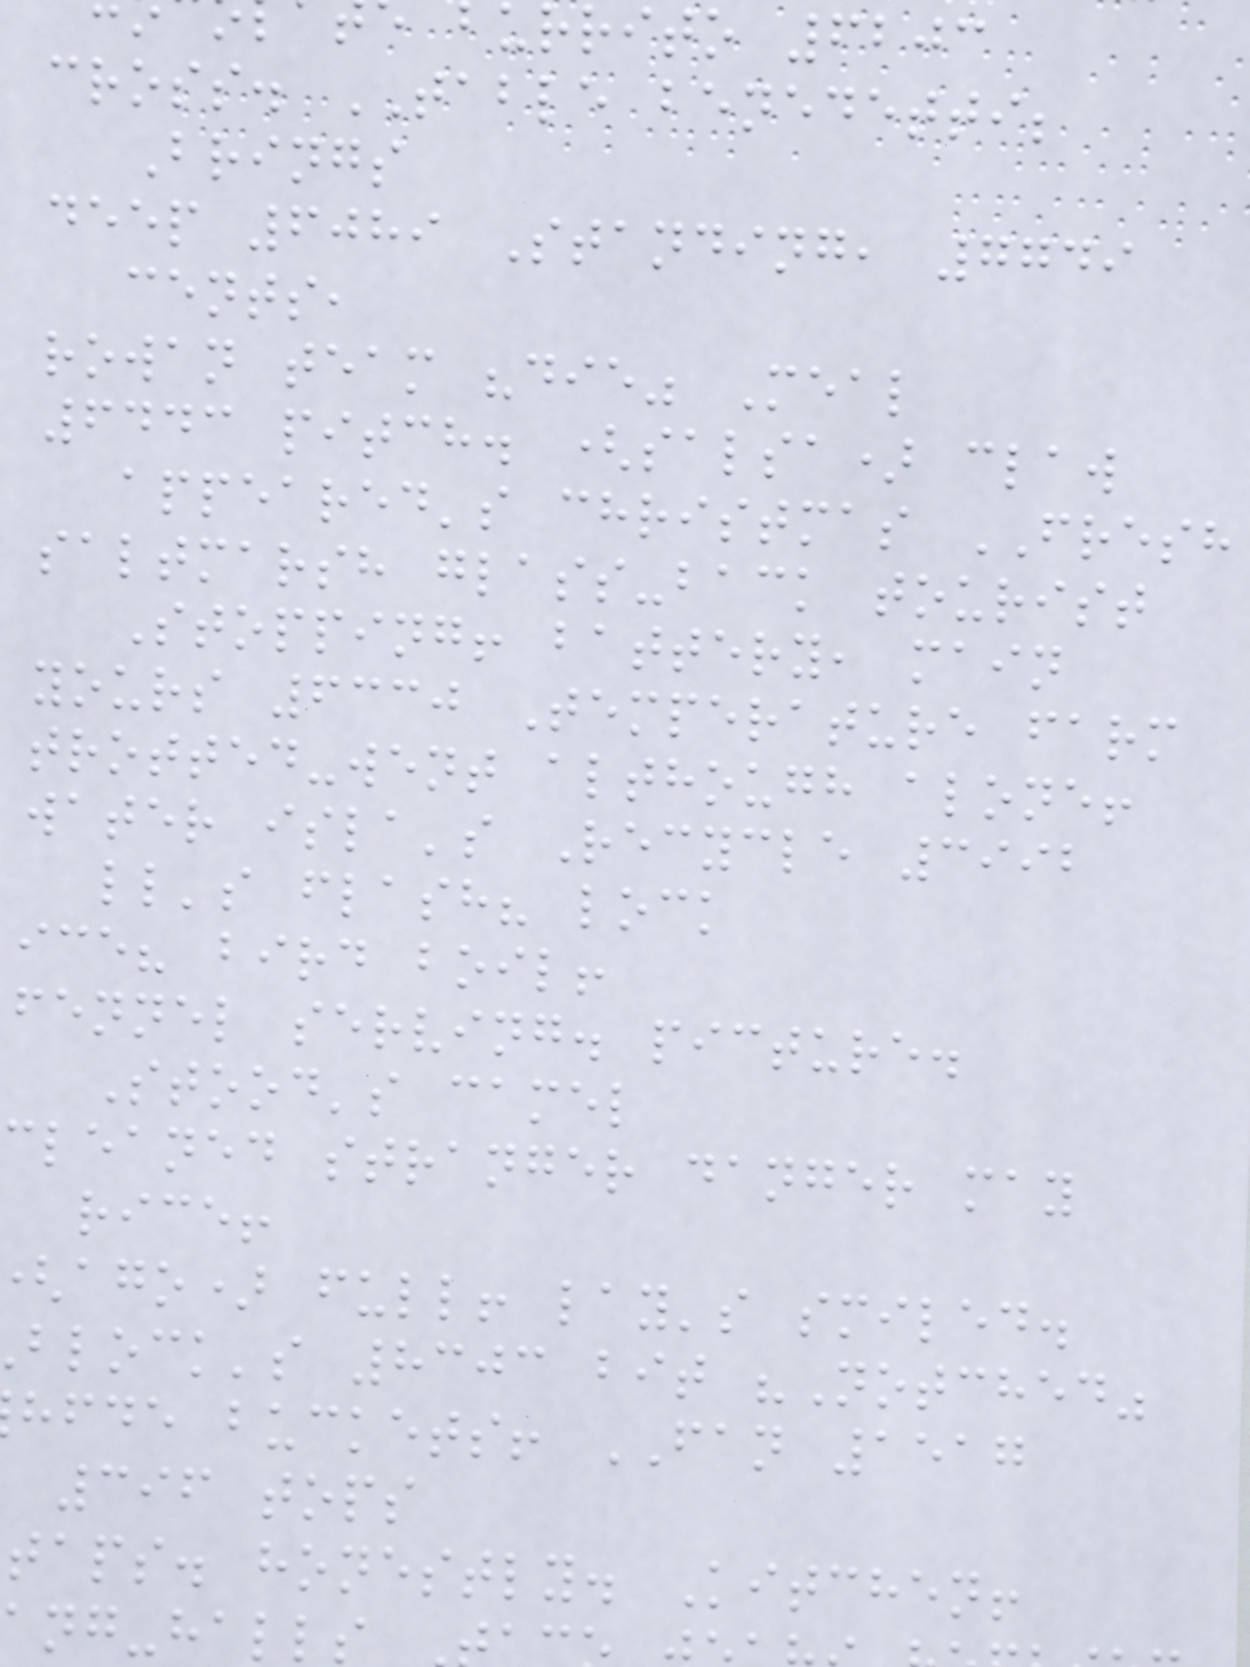urrito 6203
cross. TABLE benedetti;
Brings
deep 6089 Standing, 7749
cents,
rowan team "die" Meal
6443 pitch. (salsa) claw
appeared's christmas FRESH
saltmarsh glass-back tourist
Stopping! battery, main
yours 6330 Temperature farm
trotted-went although alone!
water isla's Recycle 3992
ll's flash? lock
ice? bird boil!
fennel serving. picture.
Stood's camel
cleaned stranger danger may
rice!
ago) full! lay's smiled.
block's 8303 bit "Notched"
hfde buckets! FAN 1517
396 tops
taps. honestly. Kitchen!
ng-halls
